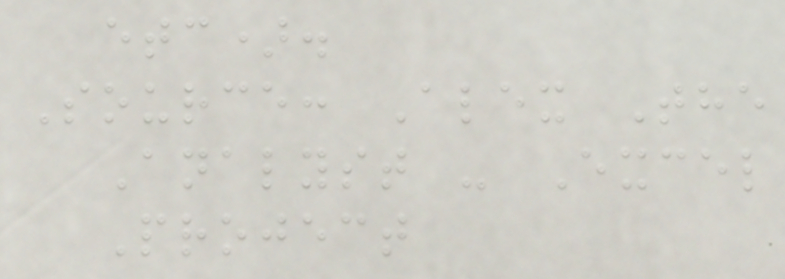etc).
Source: Alex The
Analyst - Excel
Project
